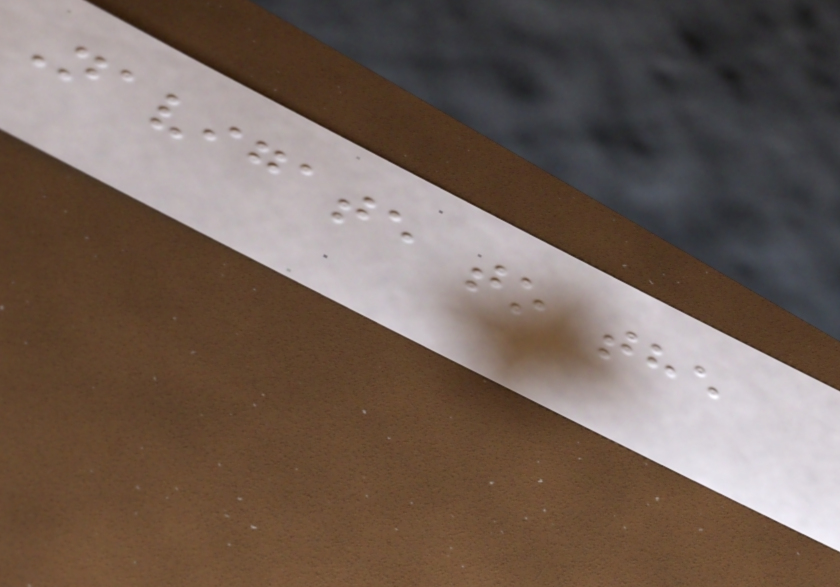Navigate to the
